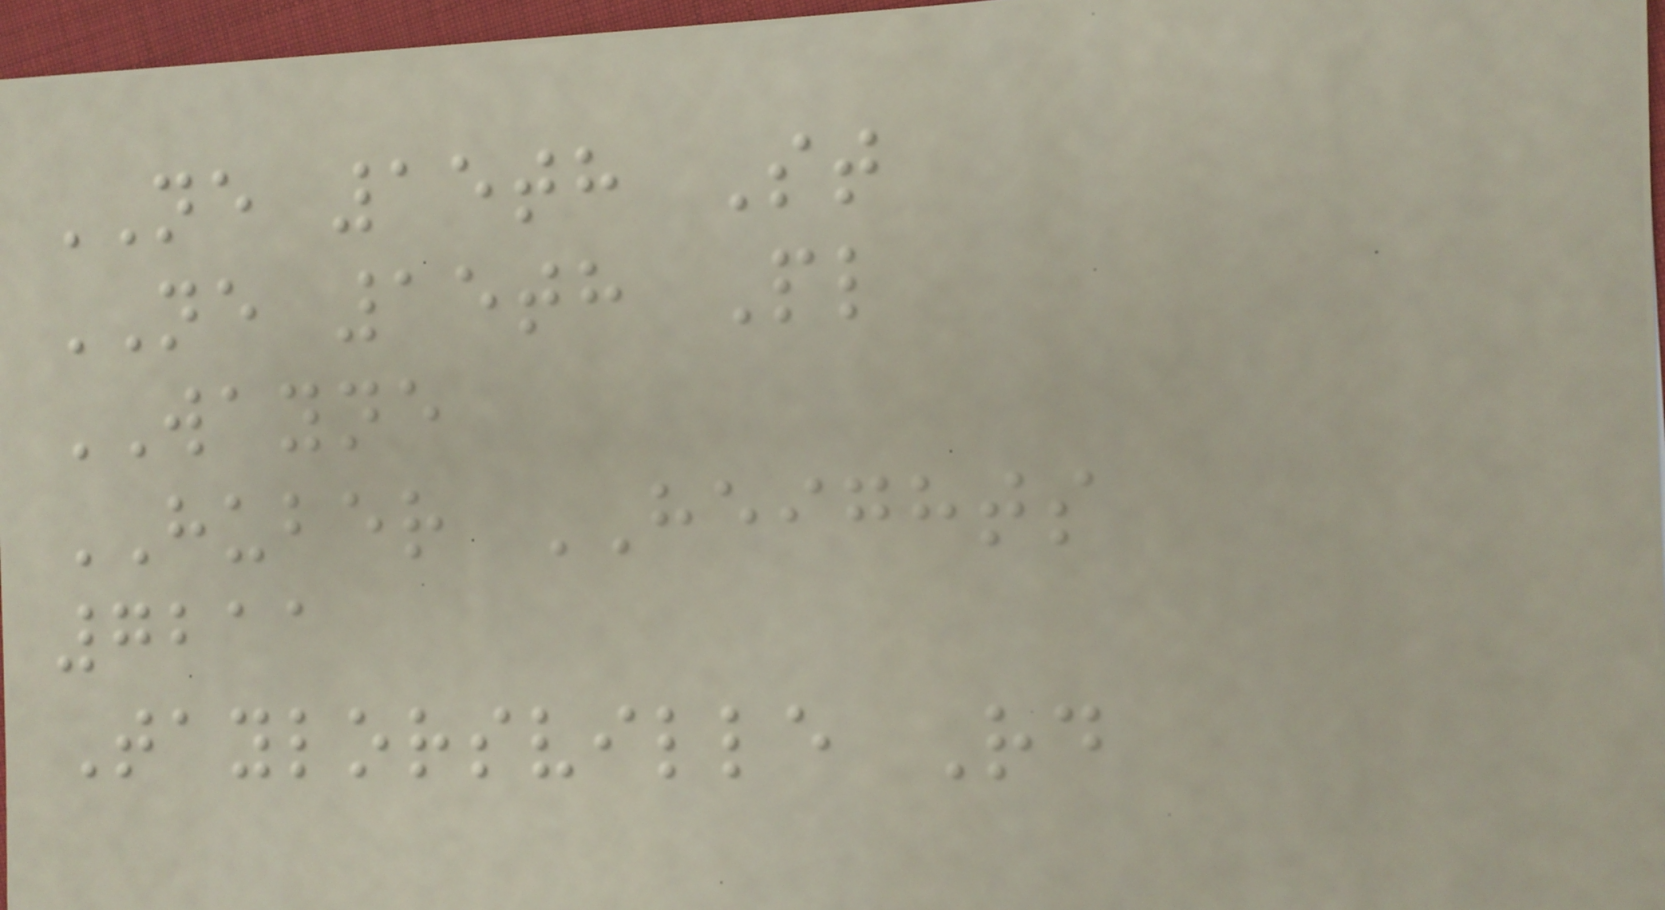NE 15th St
NE 15th Pl
WAYNE
HUBER HEIGHTS
7211
Taylorsville Rd
